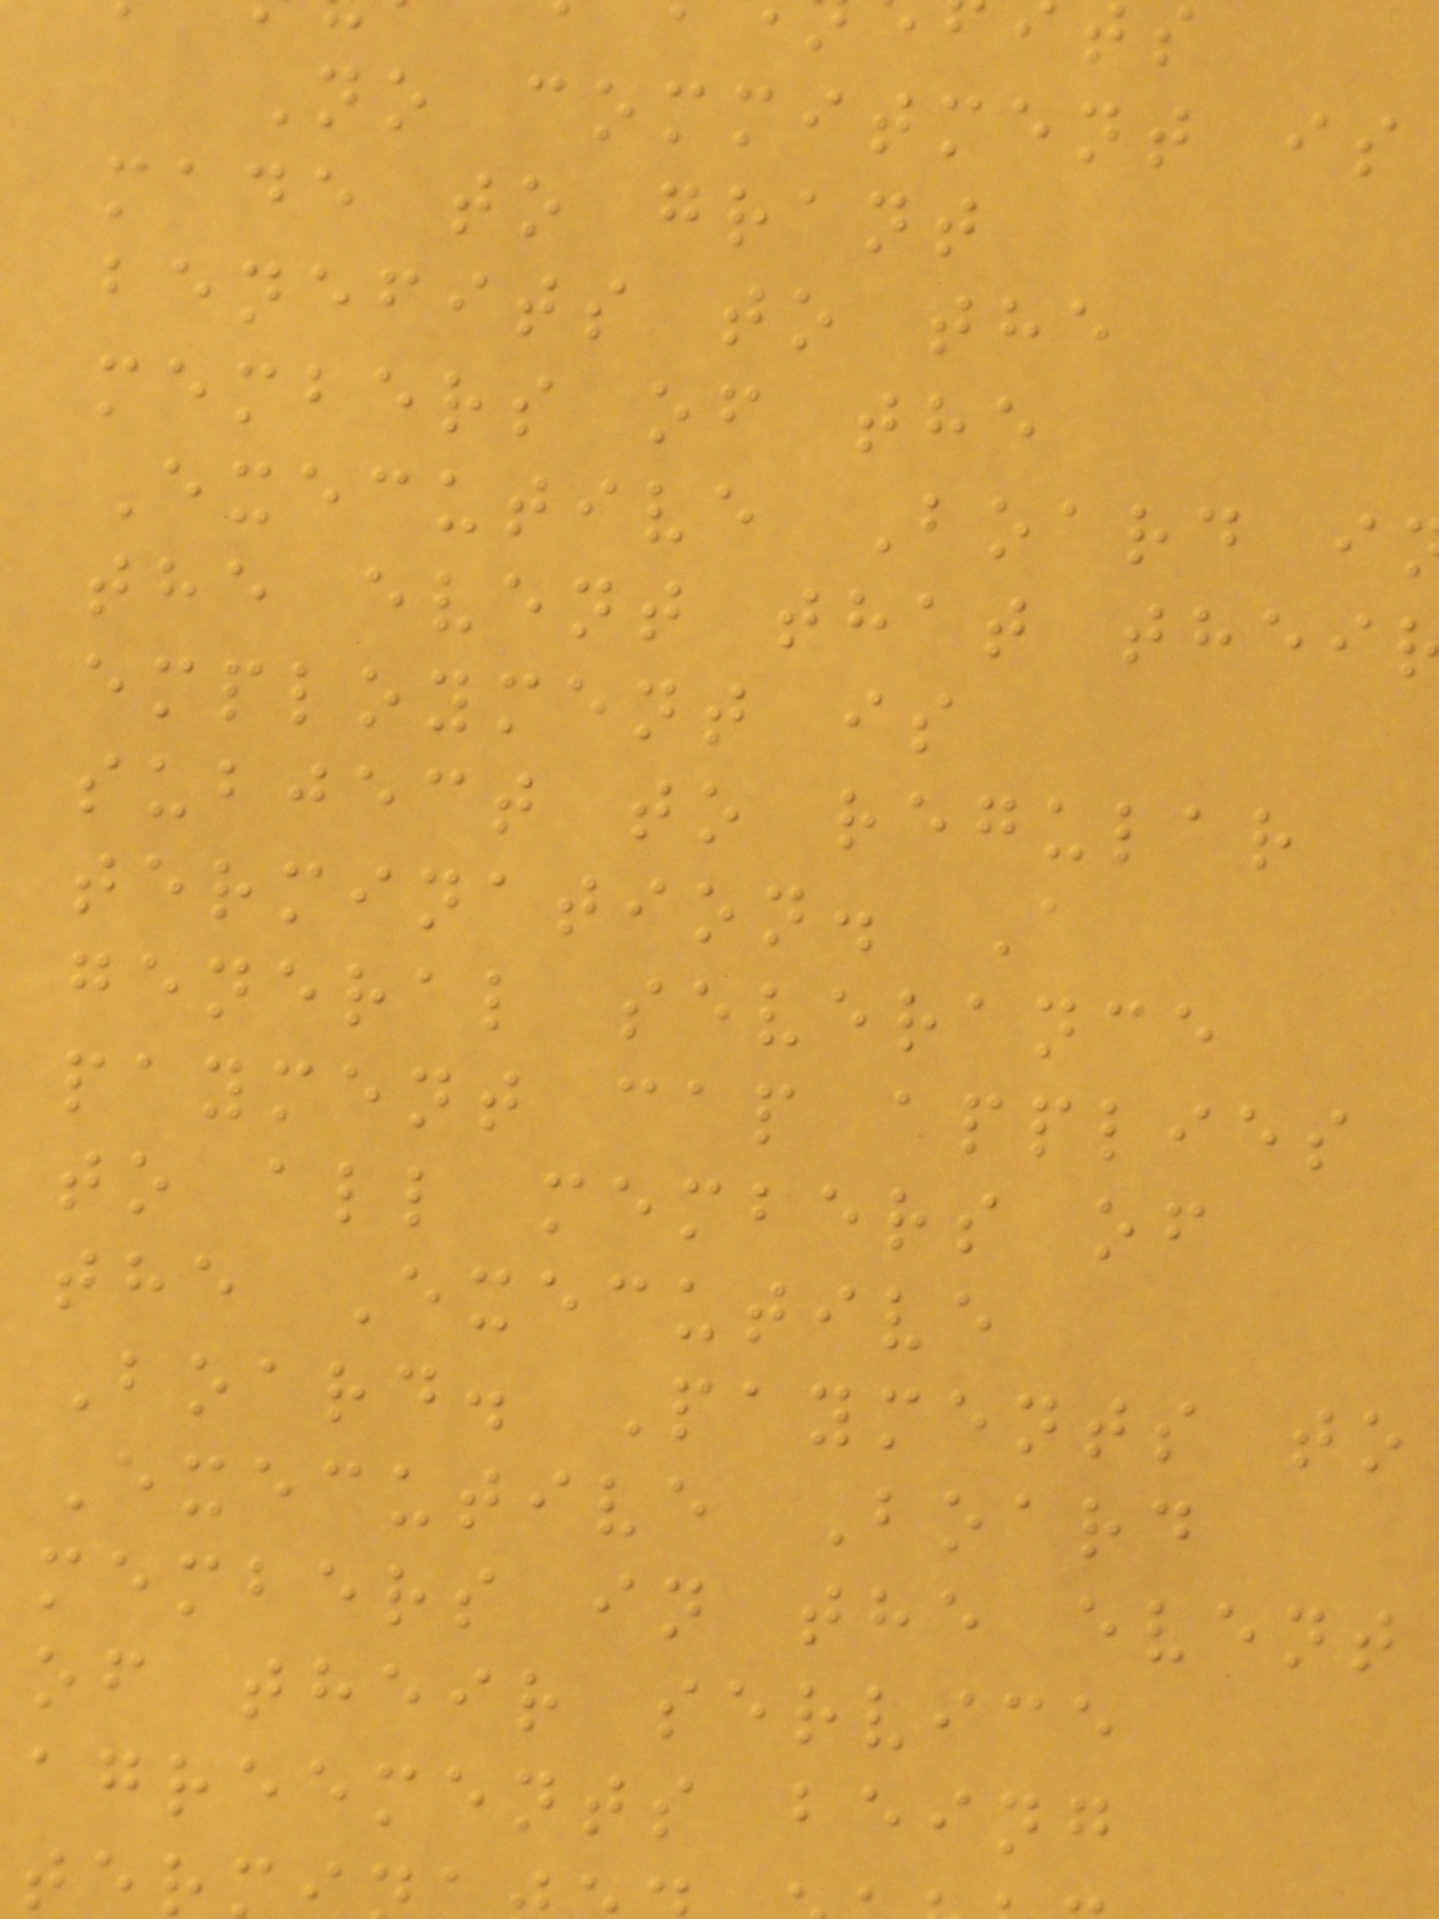No commitment is
made to grant
benefits to the
members of the
Executive Board i
the event that thei
employment is
subject to regular
termination. A
general severance
payment cap applies
to all members of
the Executive
Board. Payments to
Executive Board
members in the event
of their service
agreements being
